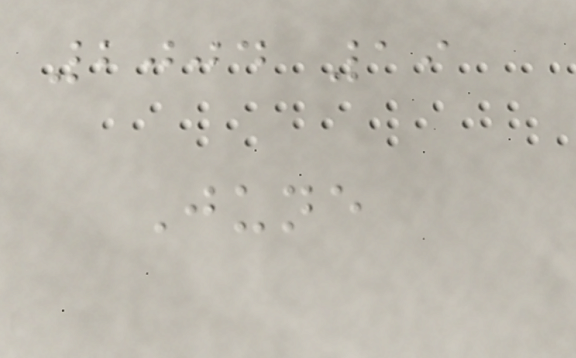2004 19
June
